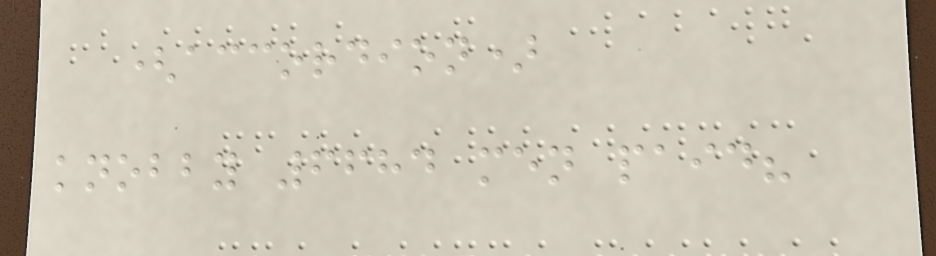(accordion)
knobby 6684 men paid?
